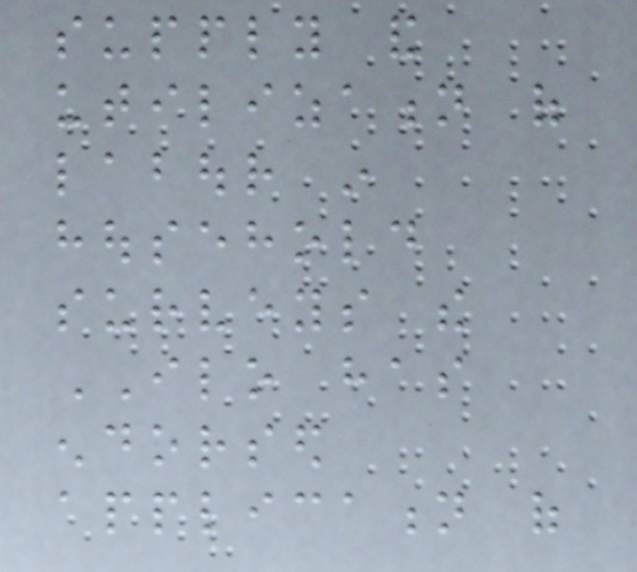supply and
utilization of
labour in
household
surveys the
ILO has
endorsed
application of
